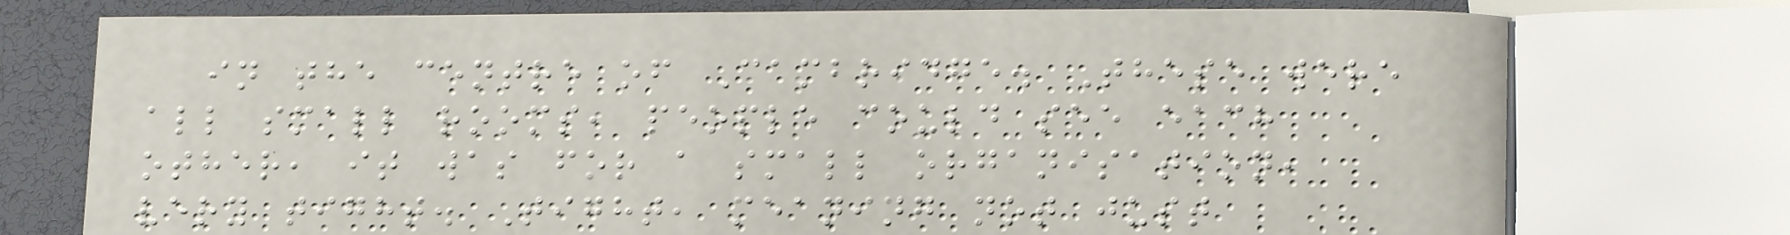in the centre of Cambridge. These were
all small rooms, people could see each
other, it was for a small organisation,
very tight. Tight, meaning not just
